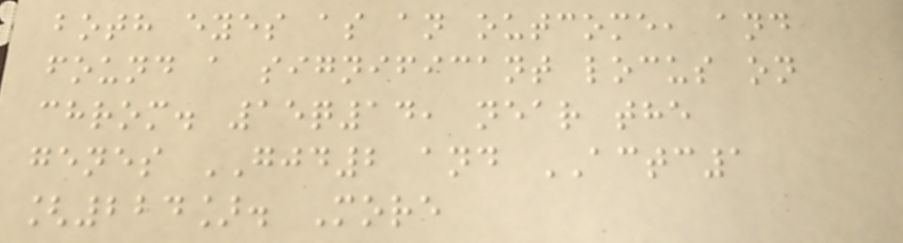both eyes as an outcome, and
found a significant locus on
chrom. 15q14, near the
genes GJD2 and ACTC1
[224]. More
